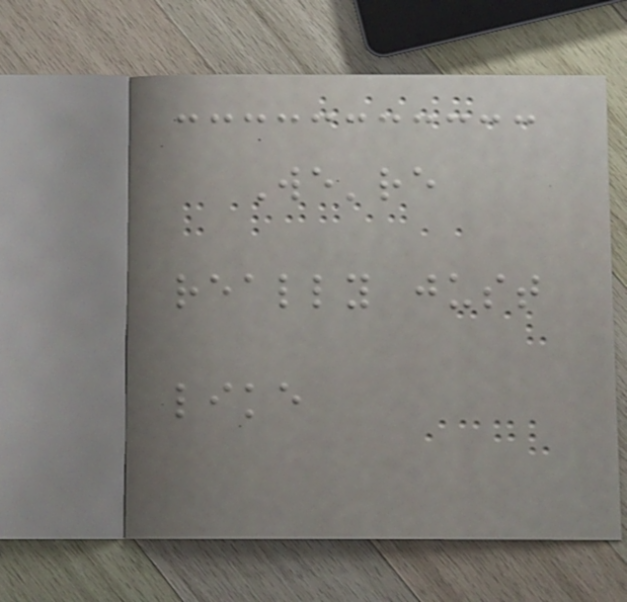We're
really just
like
